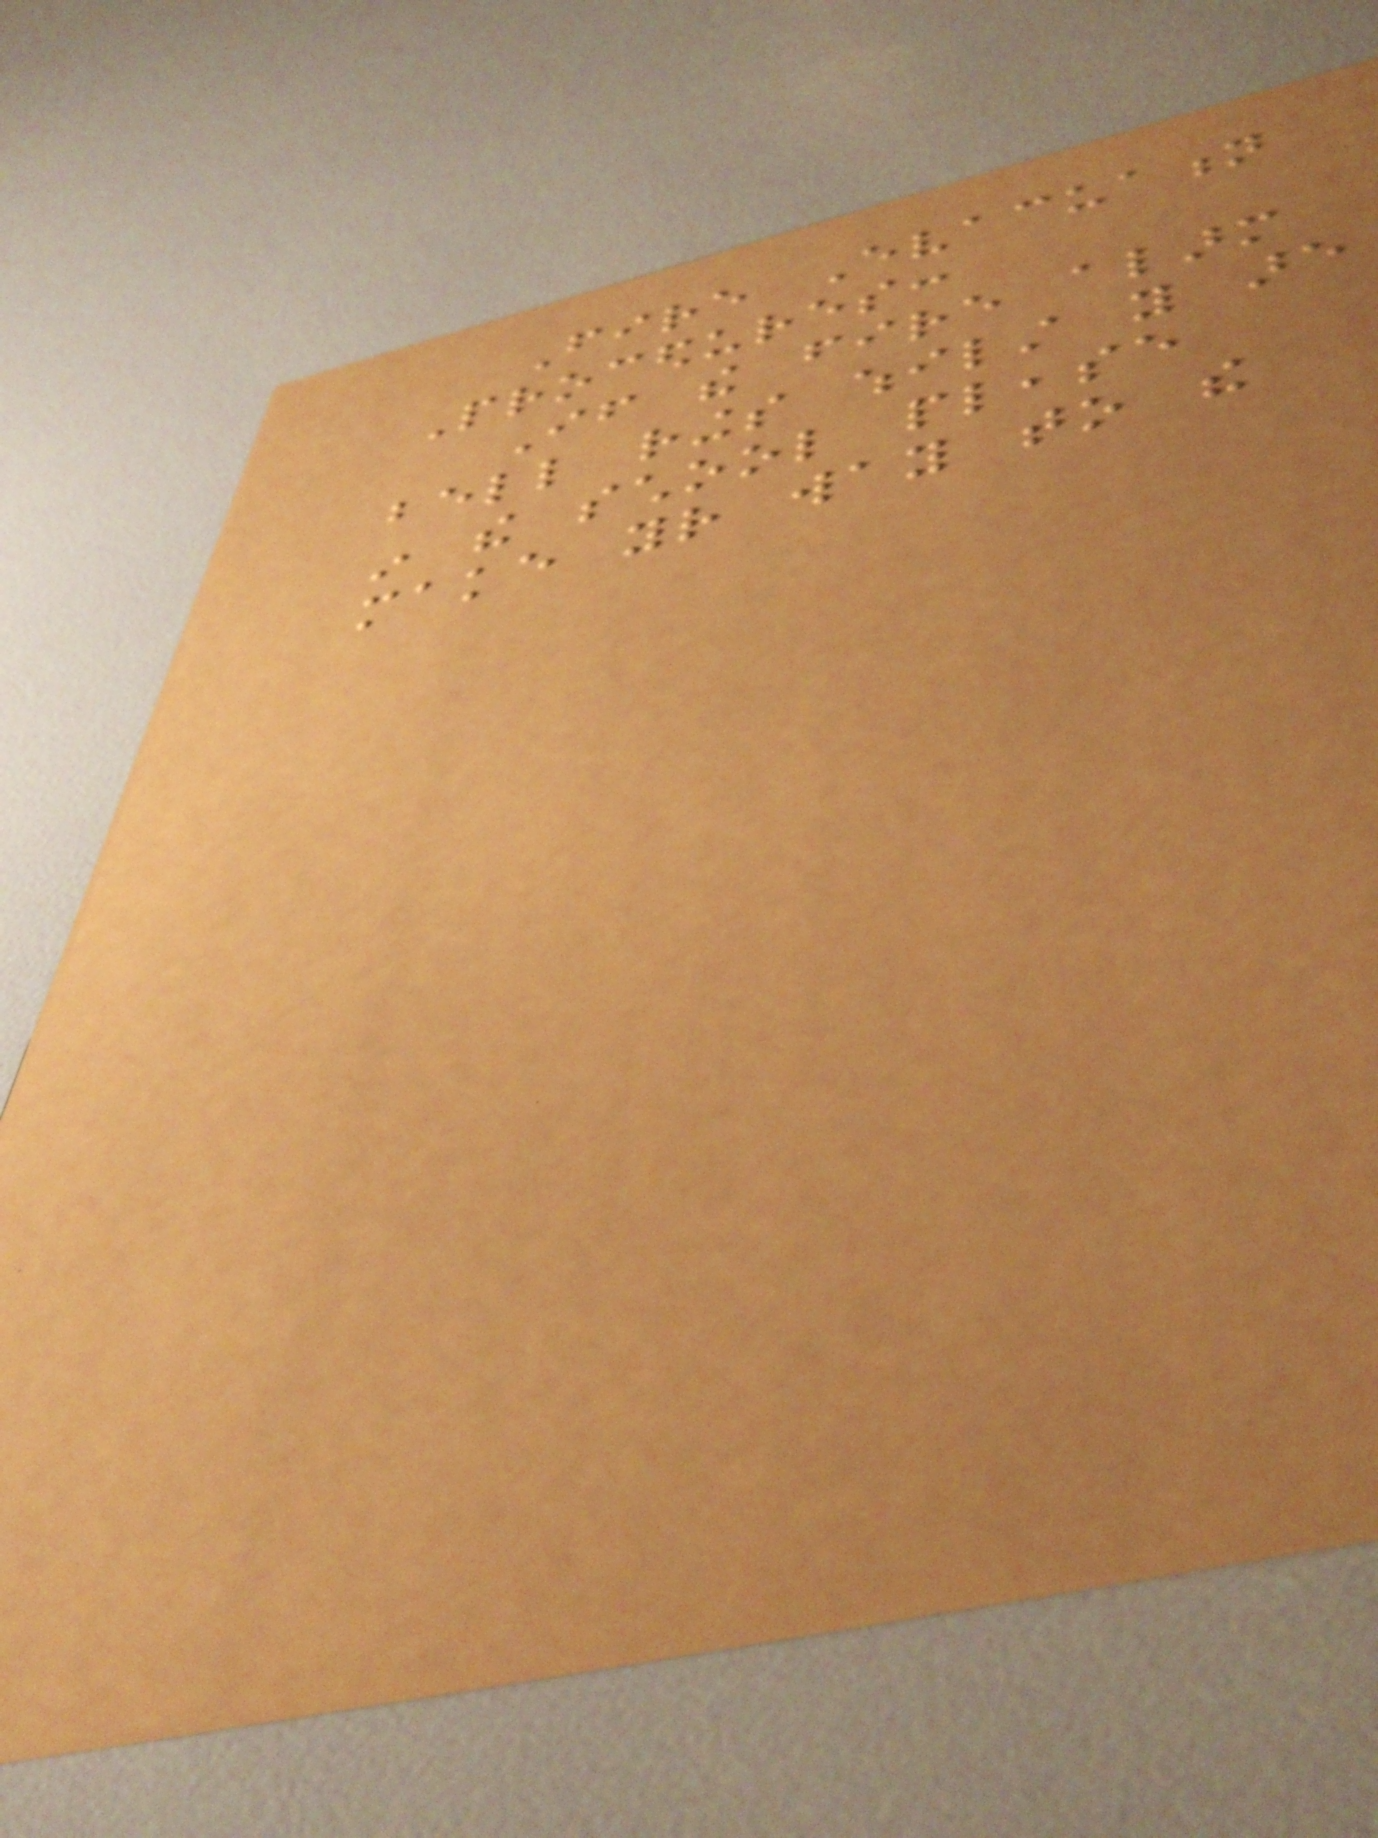Fire Evacuation
Procedures:
If the fire alarm
bell rings whilst you are
in the school please
make your way to the
